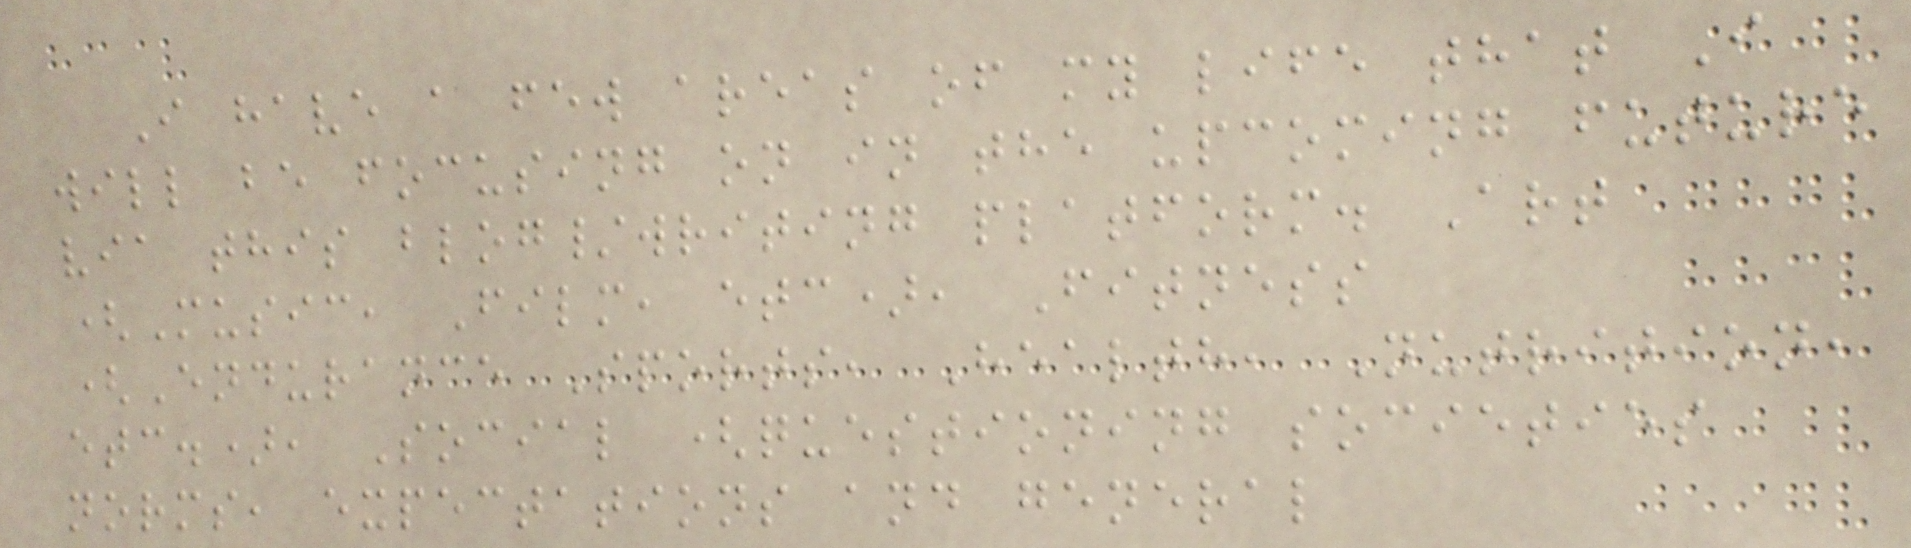I have a few areas of my life that I
will be focusing on in the upcoming future
via this blog/writing platform. Art
(Music, Film, etc), Fitness
(Endurance Sports, Health, Nutrition,
etc.), Social (questioning societies
norms, expectations and general
